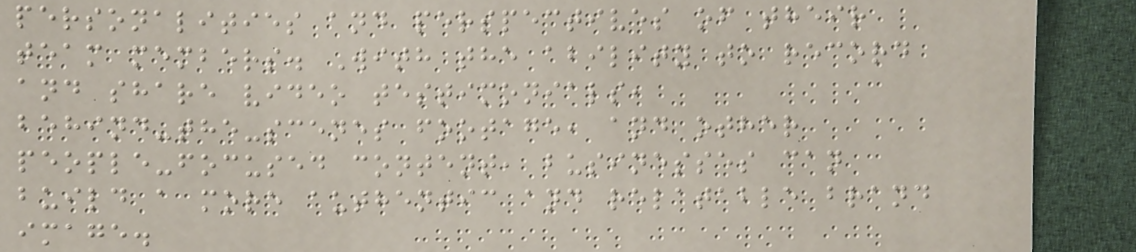personalities and perspectives of their
team members. With the ability to record
and share video testimonials,
behind-the-scenes footage, and other
people-focused content, businesses can
build a more authentic and relatable brand
image.
